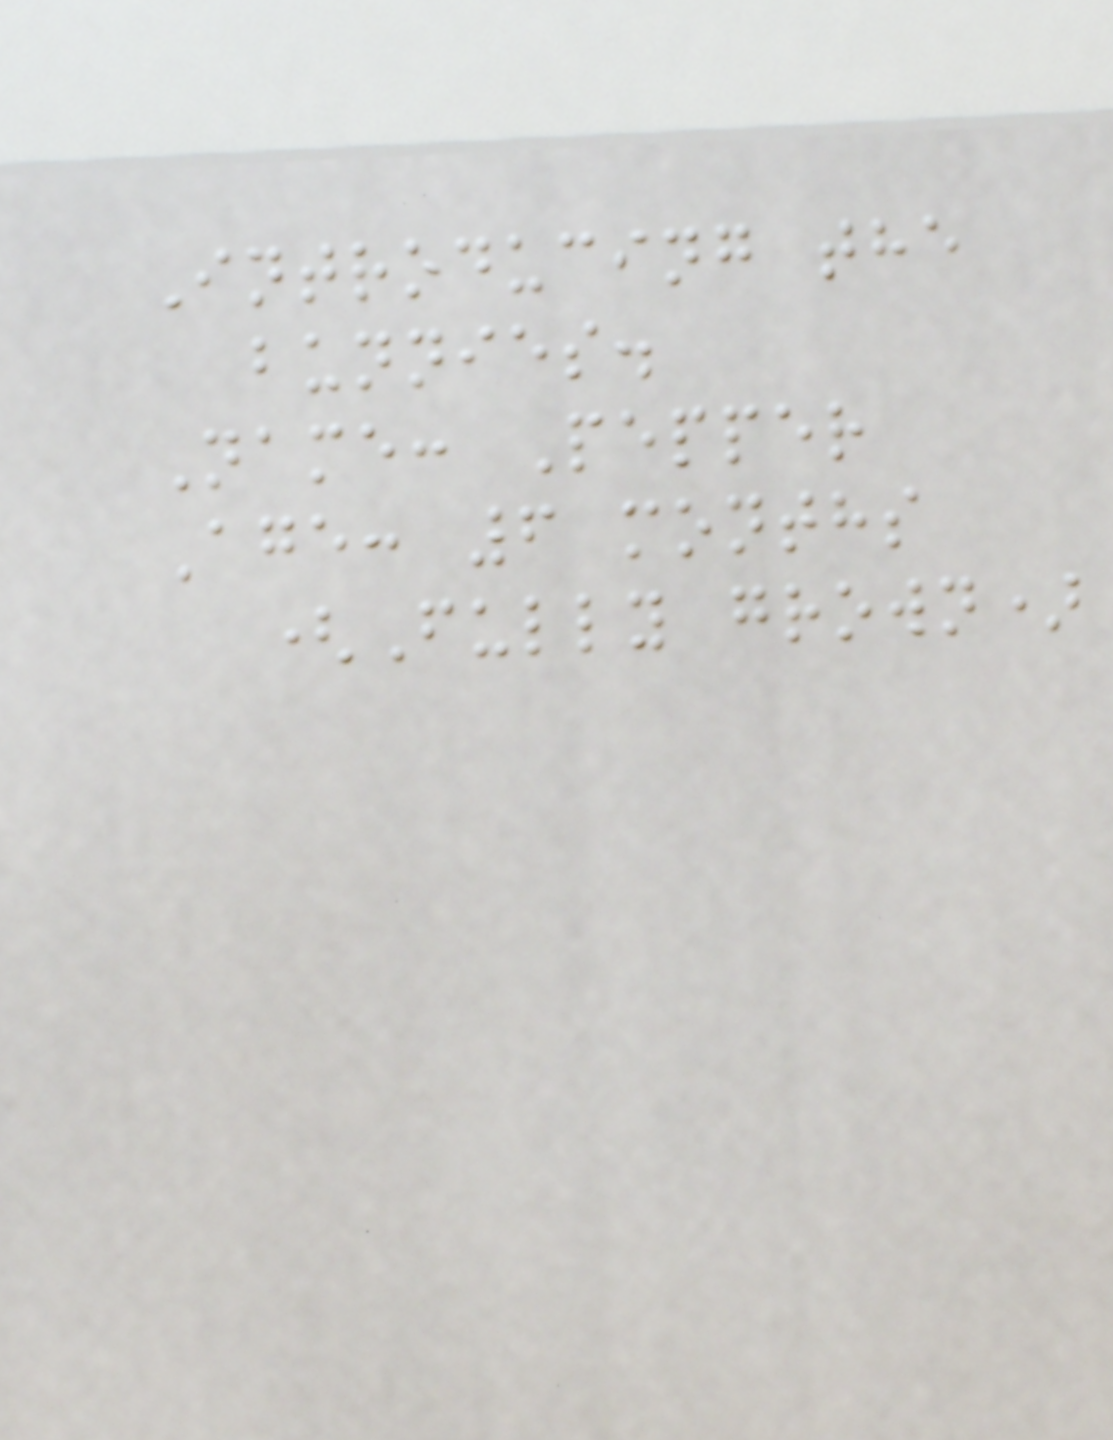Introducing the
bunnies.
Name: Pepper
Age: 6 months
(Fully grown)
